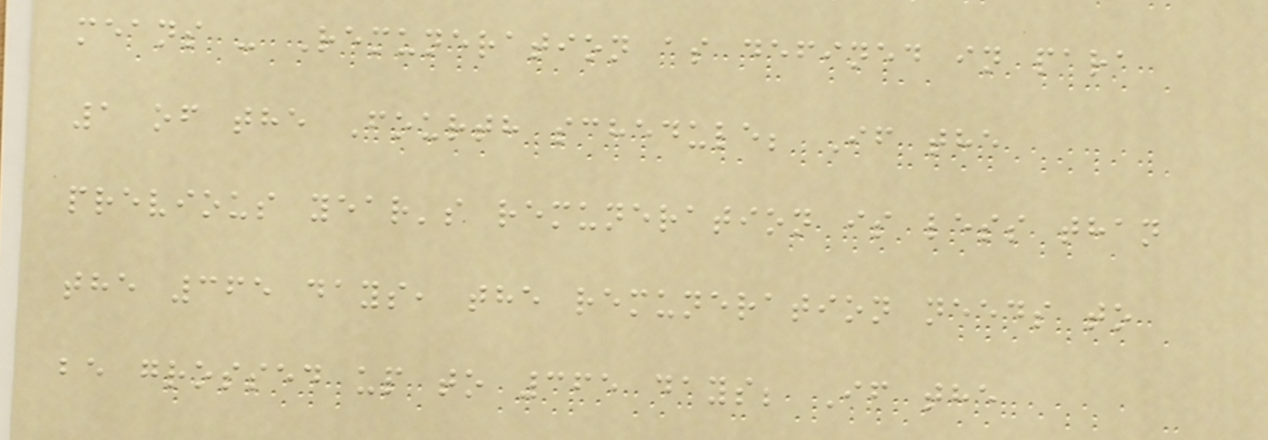means - Remuneration as defined in para
1 of the Fourth schedule; If the
previous year's remuneration is less than
the 365 days, the remuneration needs to
be grossed up to 365 days; If the
